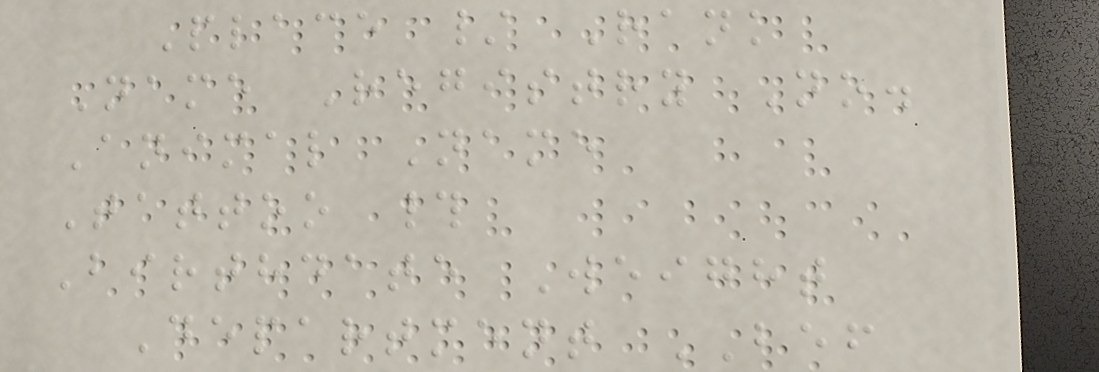Place / Rank
Name Registry No.
Animal Name
Tattoo #
Birthdate Weight
Department BEF
